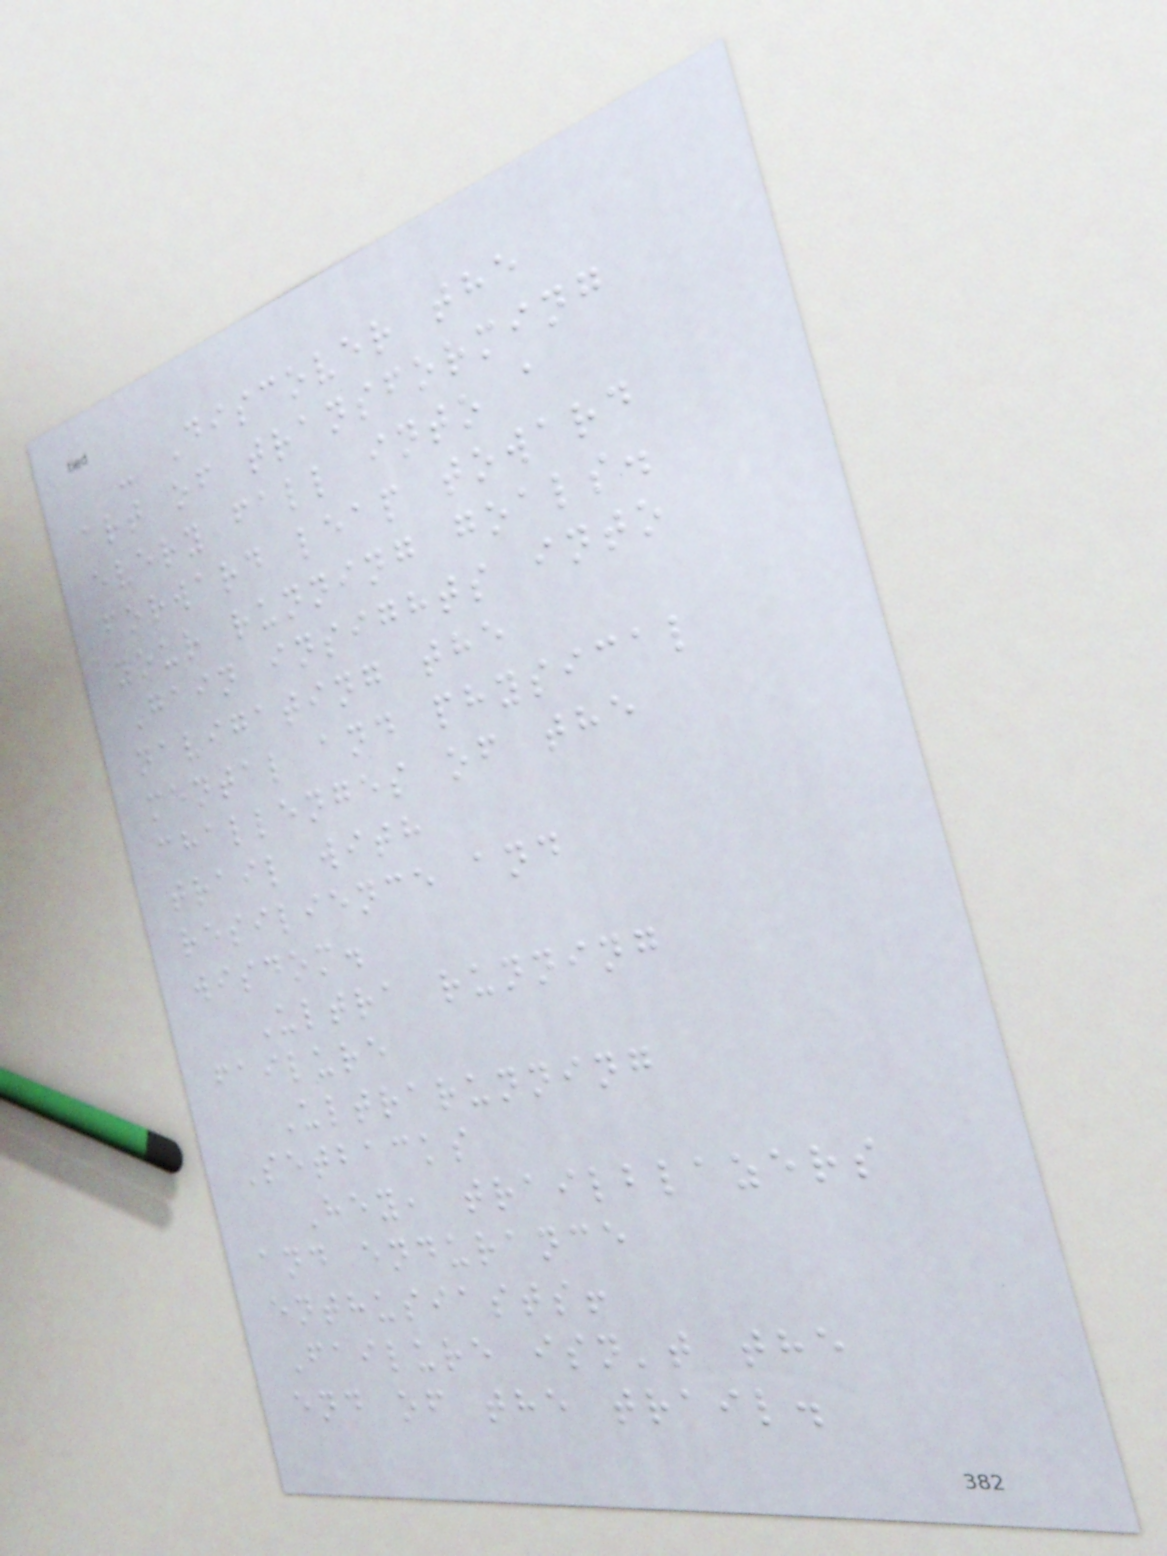- Discover the
art of transforming
every fall into a
forward leap toward
your running goals.
Gain insights into
navigating the
mental and physical
challenges of the
trail with
resilience and
wisdom.
Ultra running
failure
Ultrarunning
Setbacks
Hey, trailblazers
and endurance
enthusiasts!
Failure isn't the
end of the trail.
